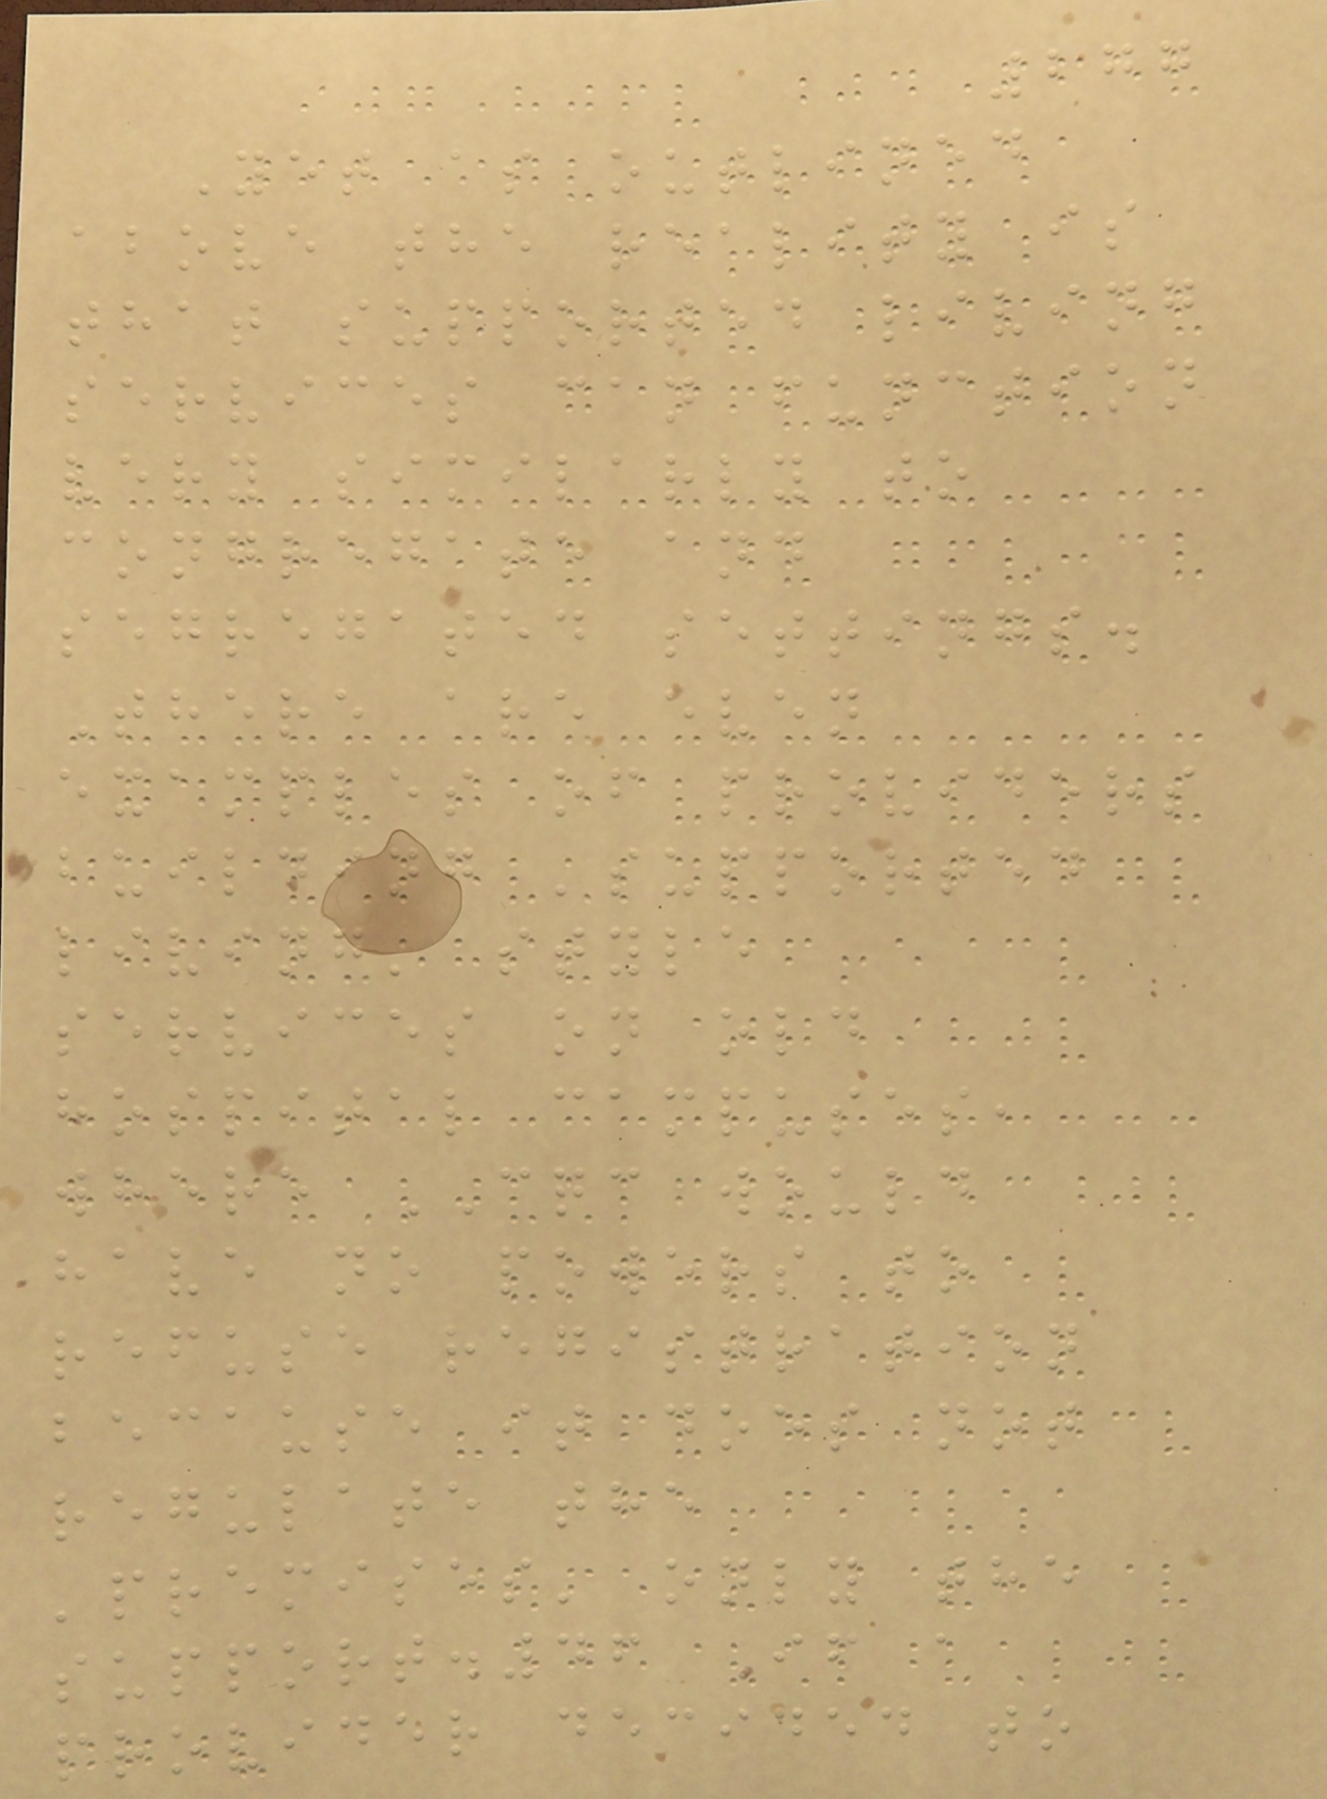277
Yet as outlined
above the reality is
that supported living
services can function
very similarly to
congregate and
segregated settings.
There are even
examples of providers
building 'supported
living' style
services on old
hospital campuses,
where CQC would
have no powers to
refuse registration
because it does not
regulate the
'premises' only the
support.46 If a
provider decided to
